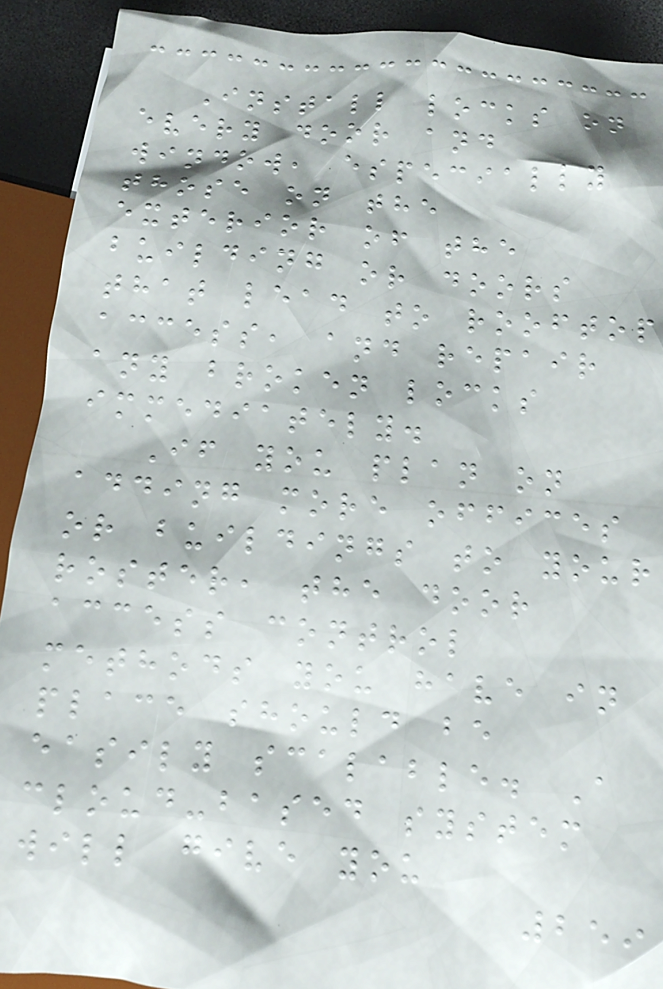Install locks on
every door and
window, especially
those on the
exterior of the
building or doors
that lead to rooftop
access, and repair
any broken locks
immediately.
If you plan on
adding more offices
or buildings to your
roster, the door
access control
methods you have in
place should be
easily scalable. A
cloud-based system
will give you
259
